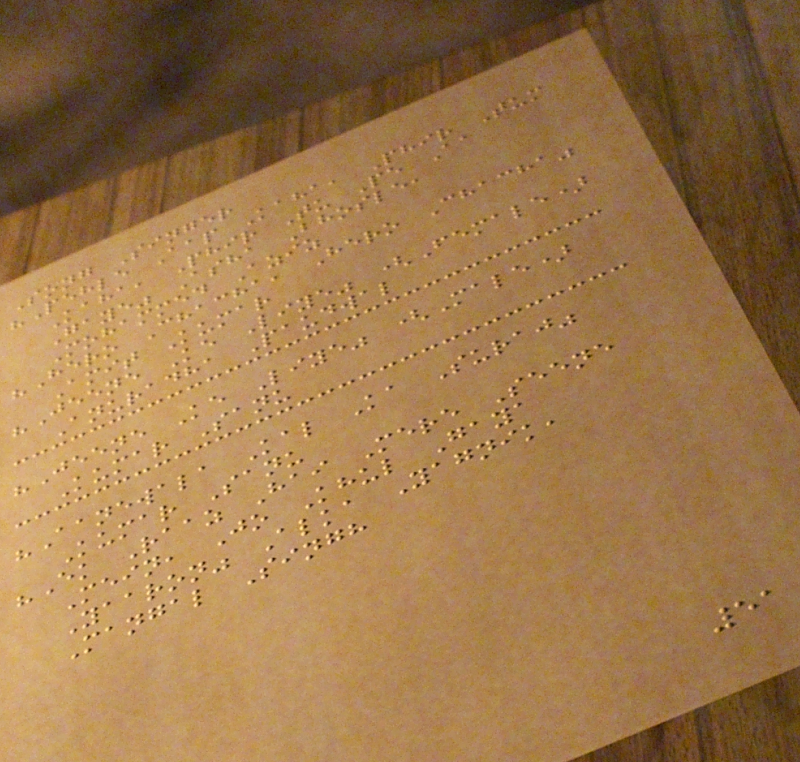Song Singer
"Pehle Aap Kaha, Phir Tum
Kaha, Phir Tu Pe Aa
Gaye" Asha Bhosle,
Mohammed Aziz
"Hero Chacha, Hero Chacha"
Amit Kumar
"Jeene Ke Liye" (Female)
Anuradha Paudwal
"Jeene Ke Liye" (Male)
Kumar Sanu
"Aanewala Kal Ka Suraj"
Kumar Sanu
"Ek Raaz Hai Mere Seene
Mein, Jo Khul Gaya
Yaaron" Alka Yagnik,
Mangal Singh
51
